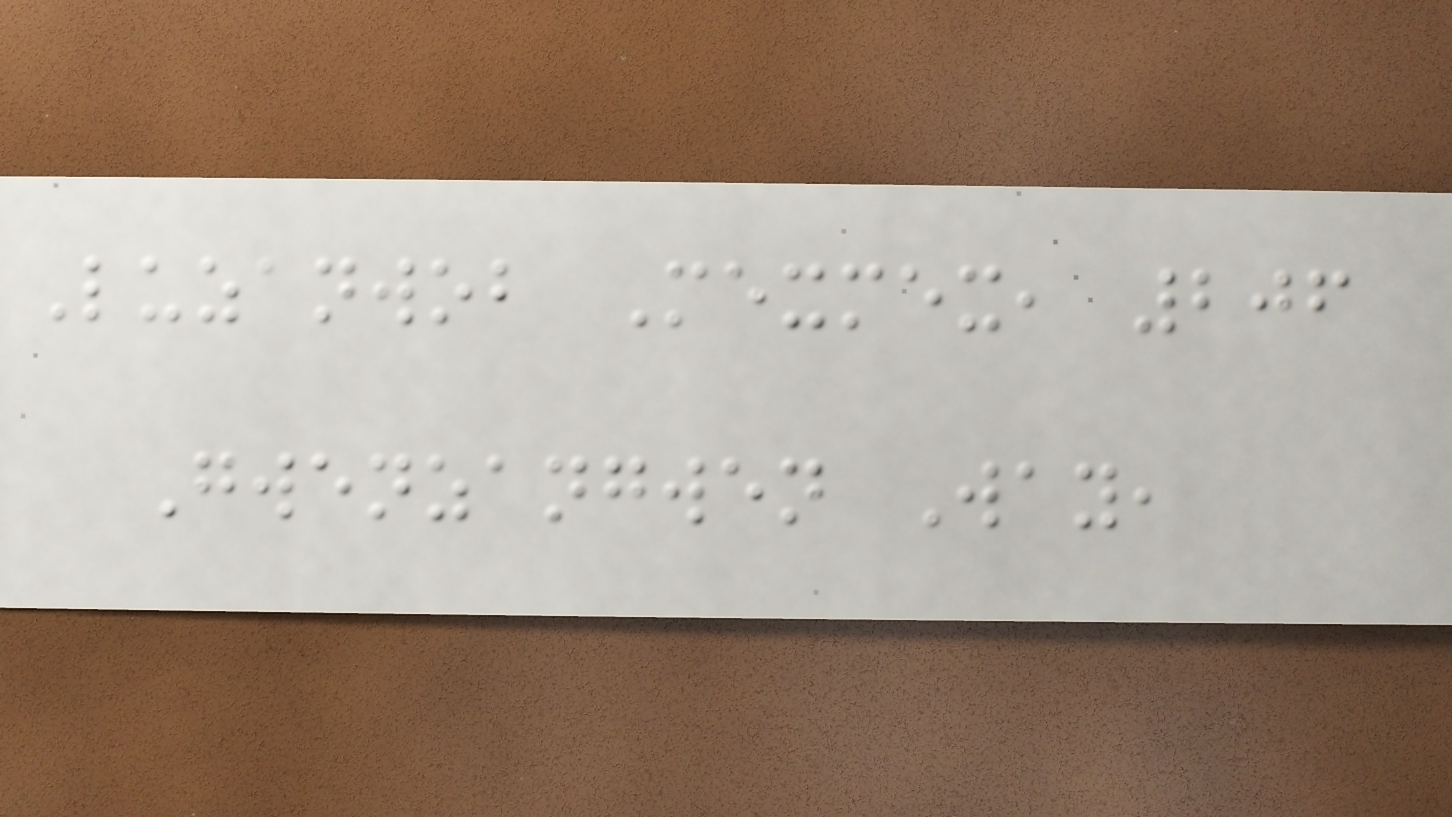Luzanwob Mexmex, 206
Gwenzangwen Way,
